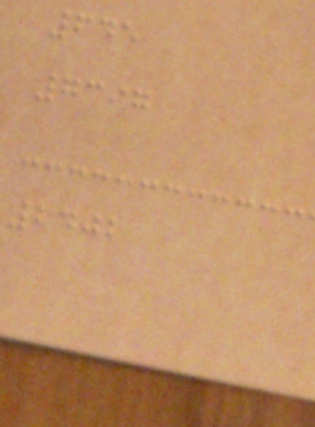645
7397
2402
